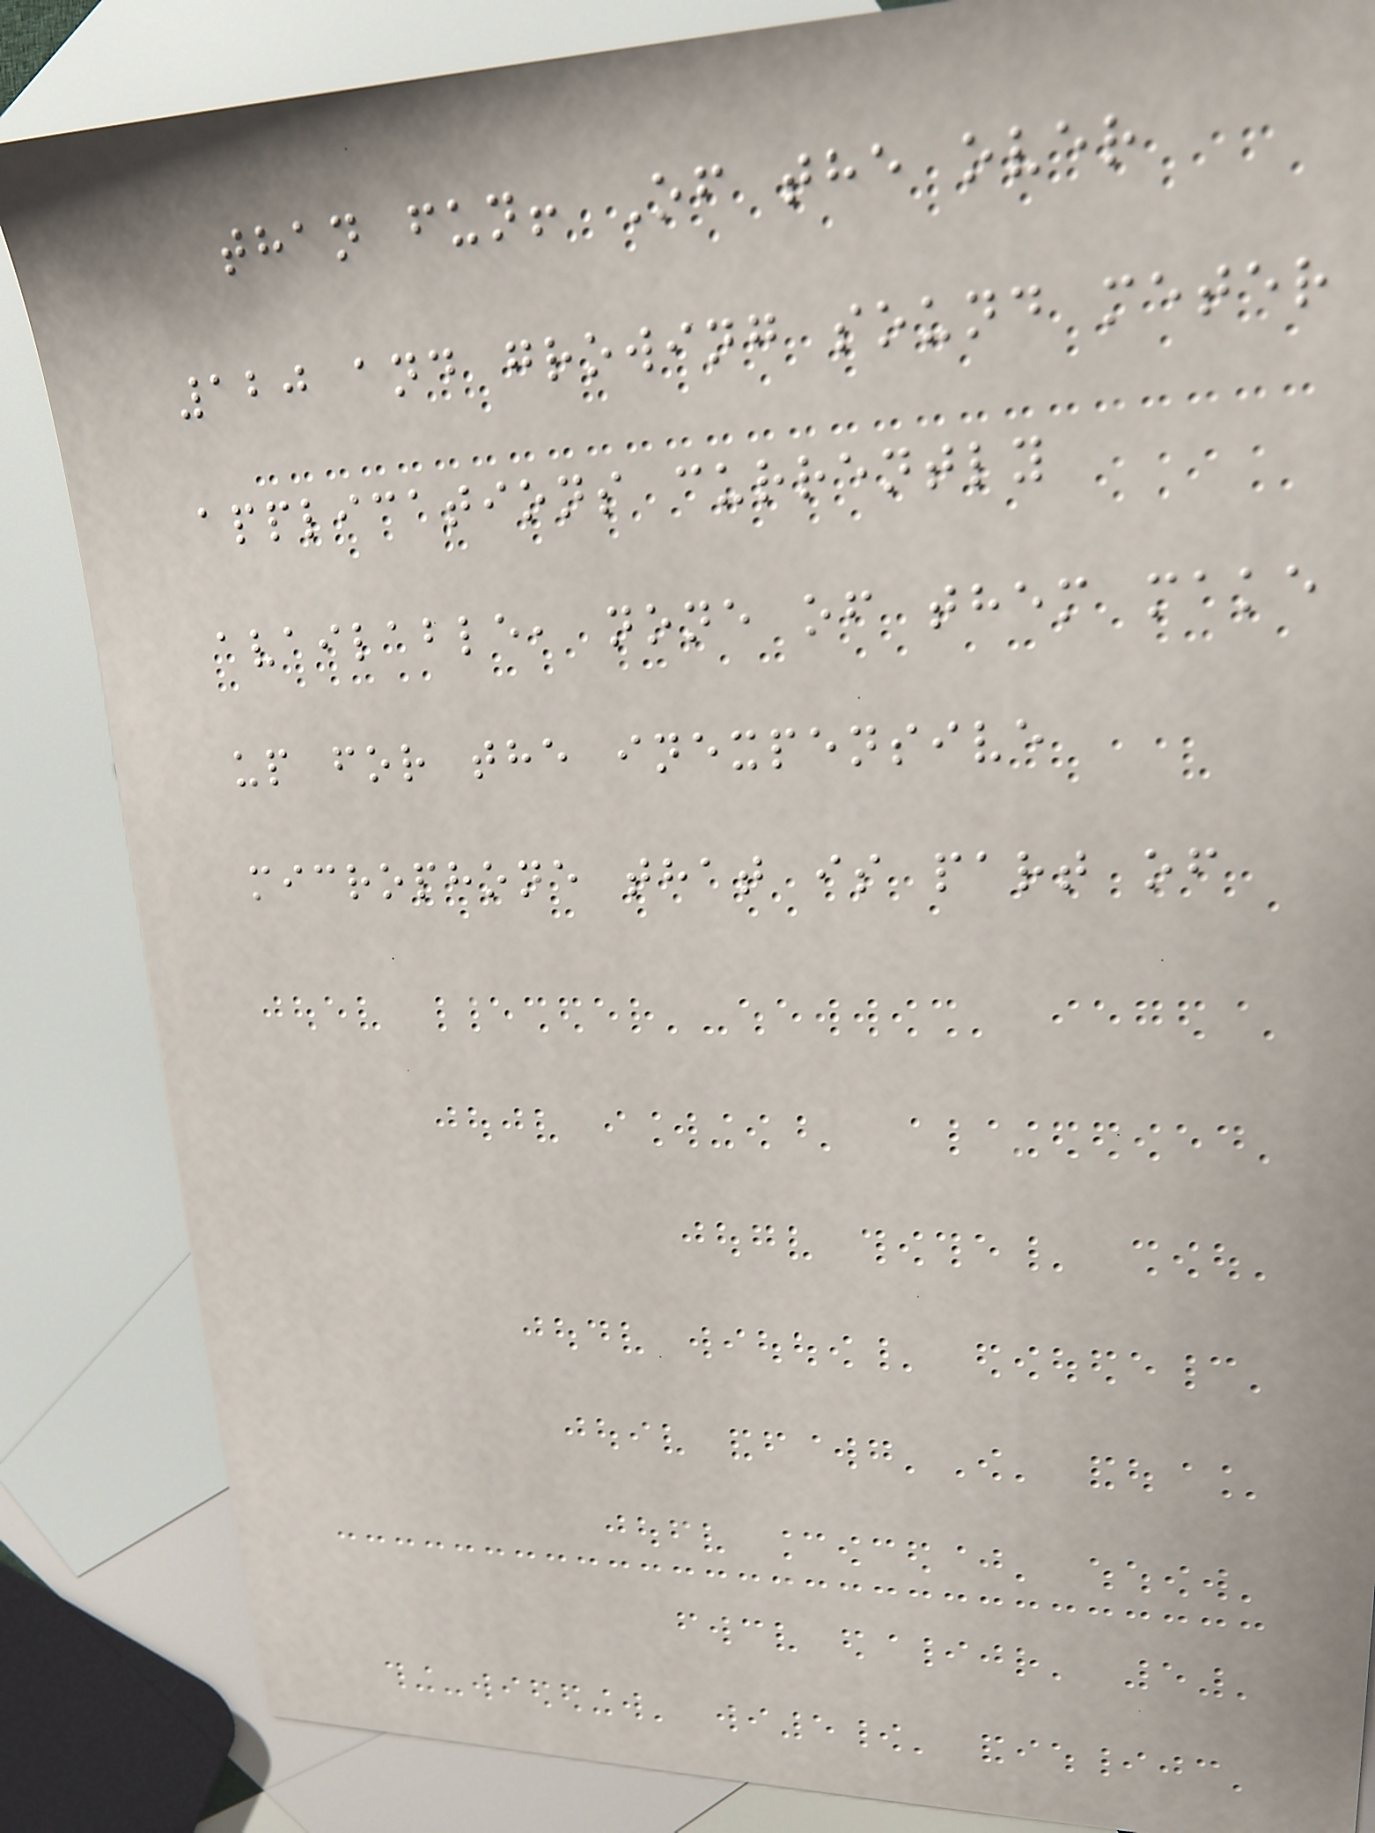than fun! Of the over
120 and growing sound meter
applications currently
available, none of them make
up for the inexpensive
microphone that is part of
